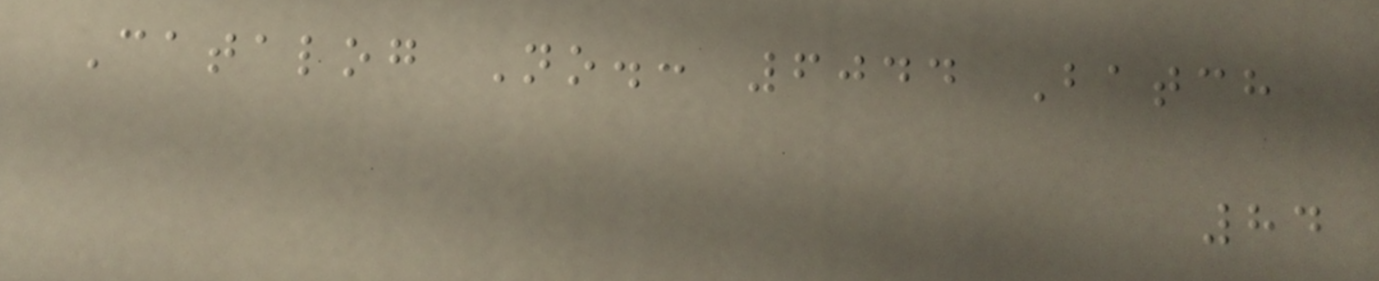Catalog No.: 6044 Batch
84
